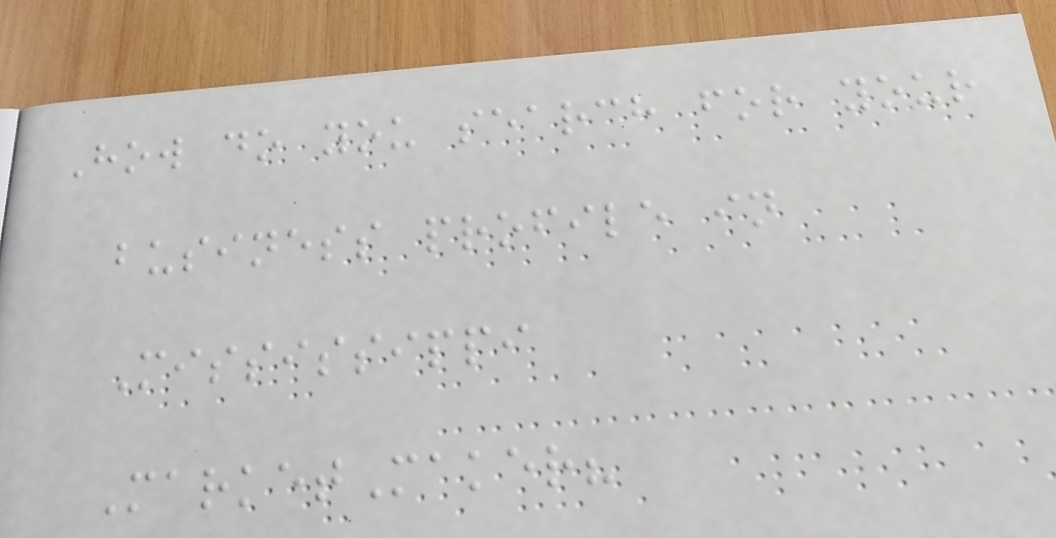How do you search for your
business profile in
Mississippi
MarketMaker?
